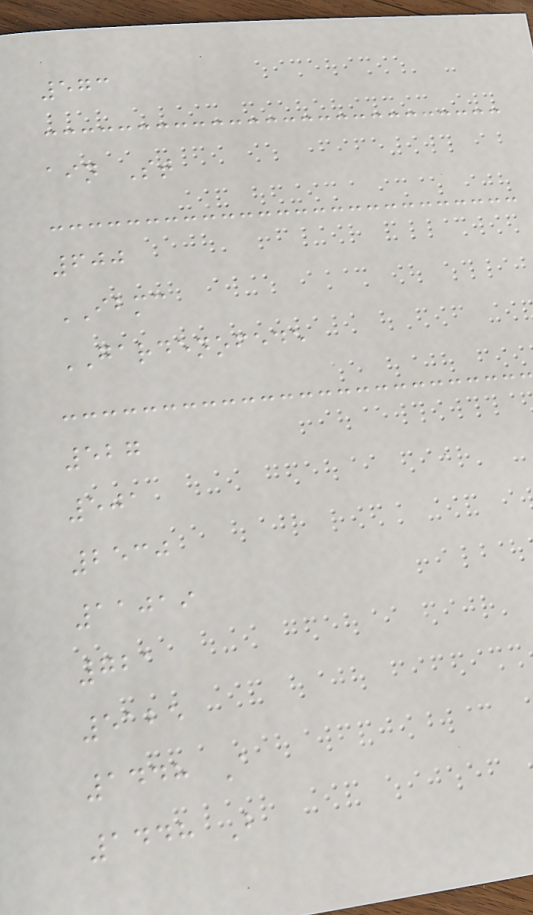573
ain St
600
IBMC
GARDENOFEDE
527
501
2530
11019
721
5125
1448 A
1448 B
